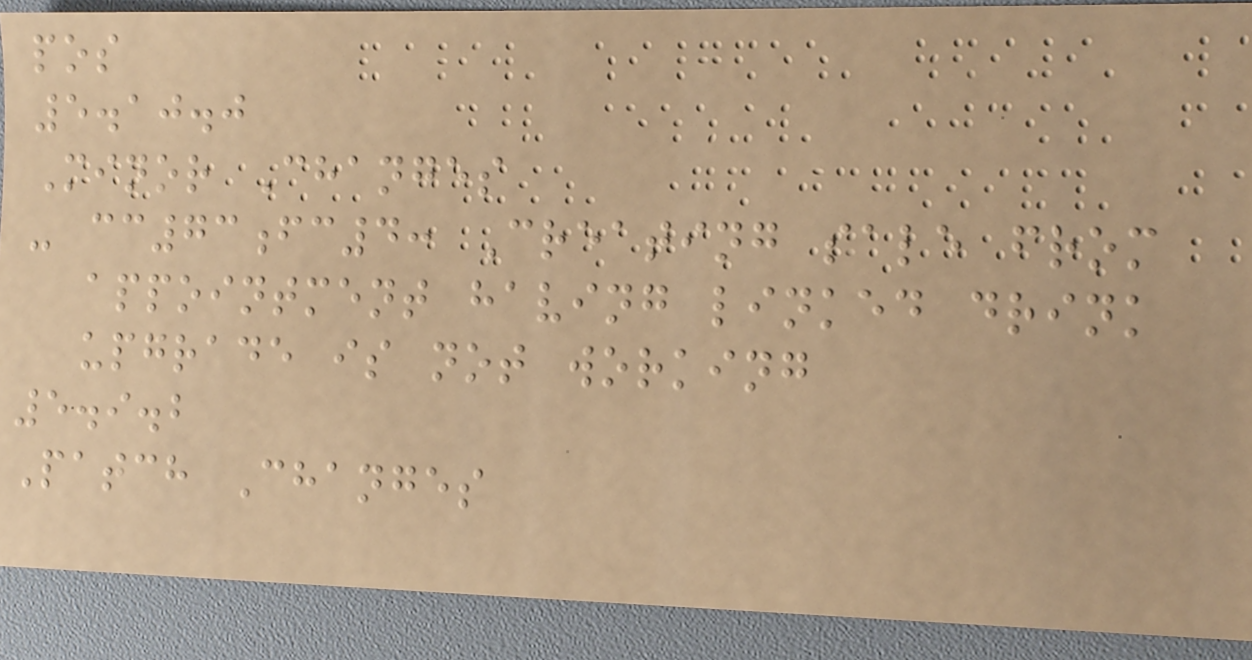pos
5.10.0
Minor Changes
- cc73fc4: Creating sale from
appointment having linked drink
upgrade is not working
5.9.2
Patch Changes
